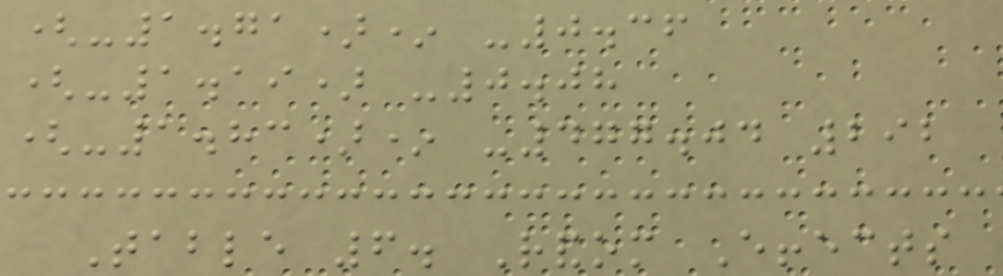(-1.71)* -0.36
(-1.19) -0.08
(-1.83)* -477.04 292
Table 6. Random Effects
